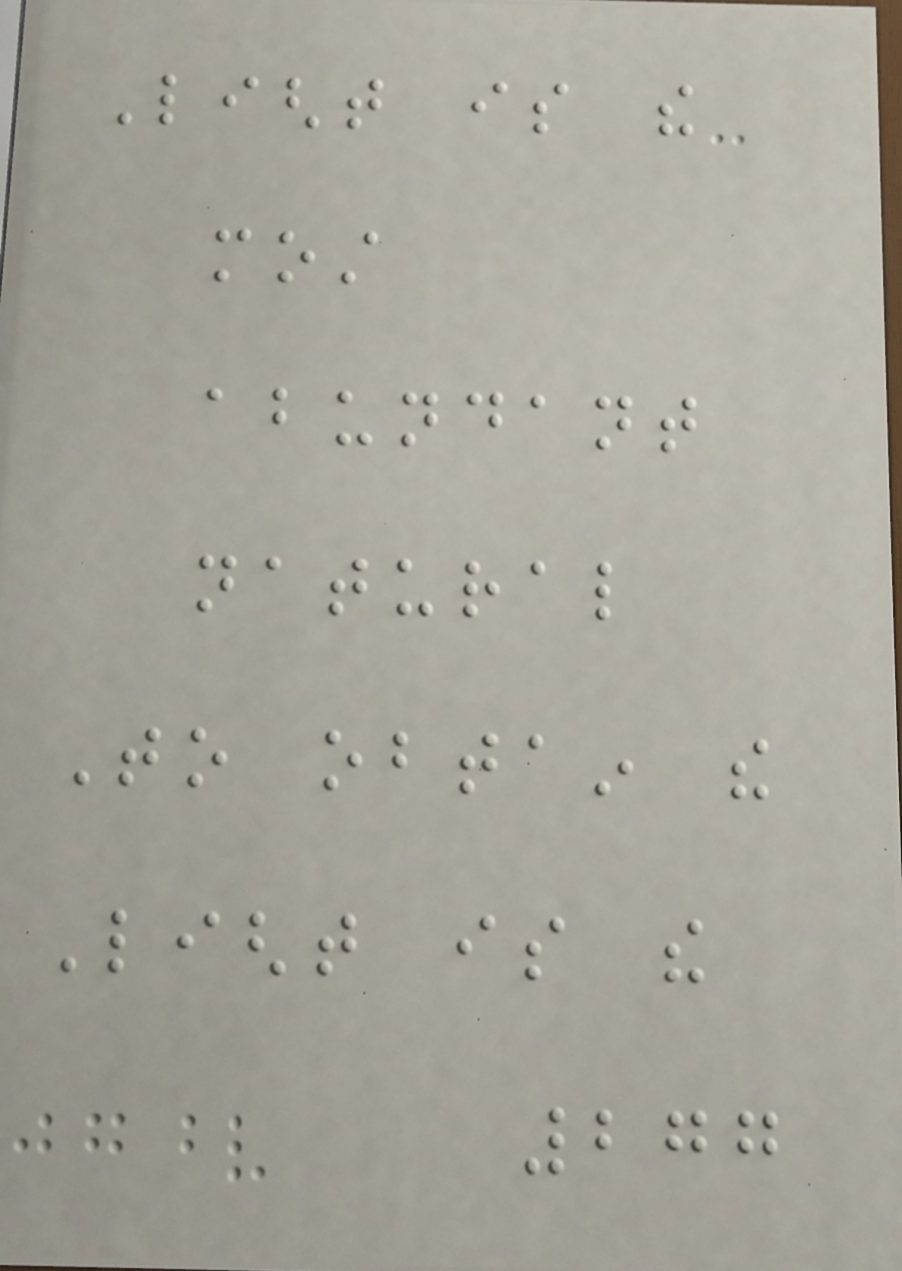Light is the
most
abundant
natural
To obtain the
Light is the
277
